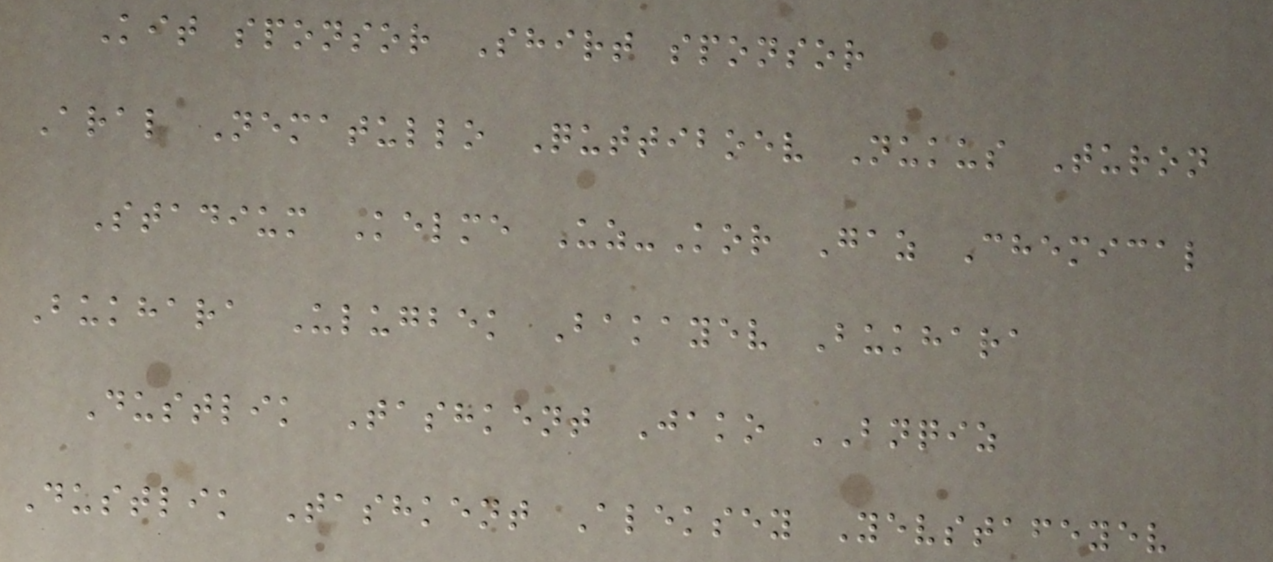Kit sponsor Shirt sponsor
Aral Nematullo Quttiboev Nukus Turon
Stadium Kelme Uz-Kor Gaz Chemical
Bukhara Ulugbek Bakayev Bukhara
Dustlik Tashkent Jako BNQIZ
Dustlik Tashkent Aleksey Yevstafeyev
